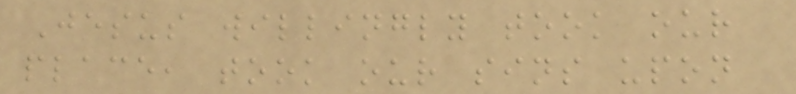Jesus willingly took our
place, took our sins upon
